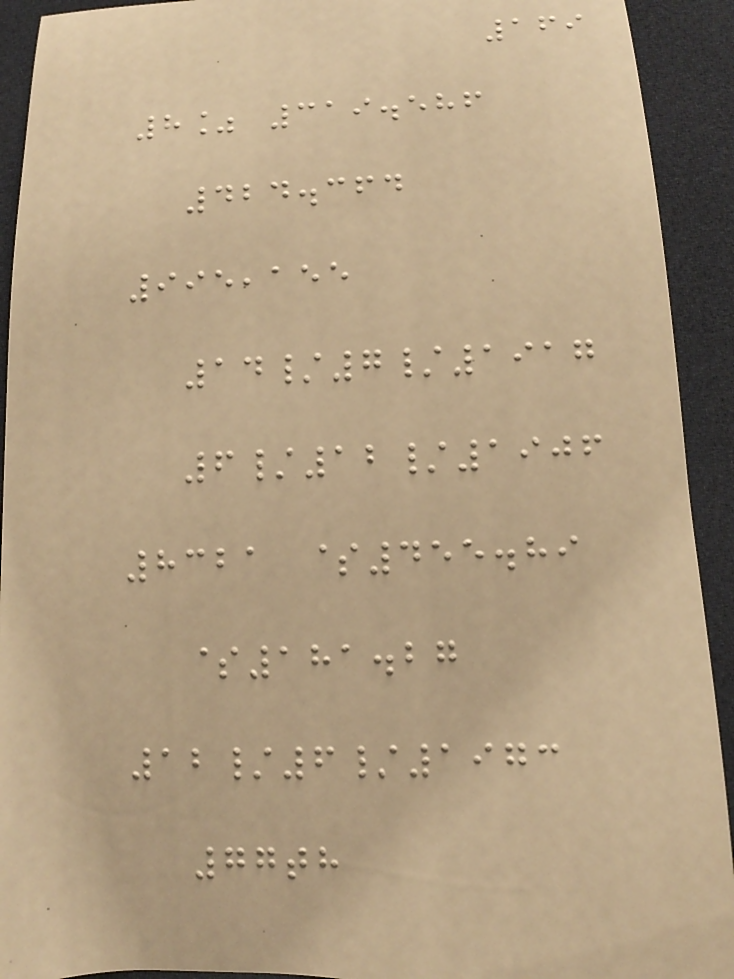169
8% 319.586
424.364
995,155
14/7/1917
6/12/1906
8321 $455.89
$181.27
12/6/1973
77th
